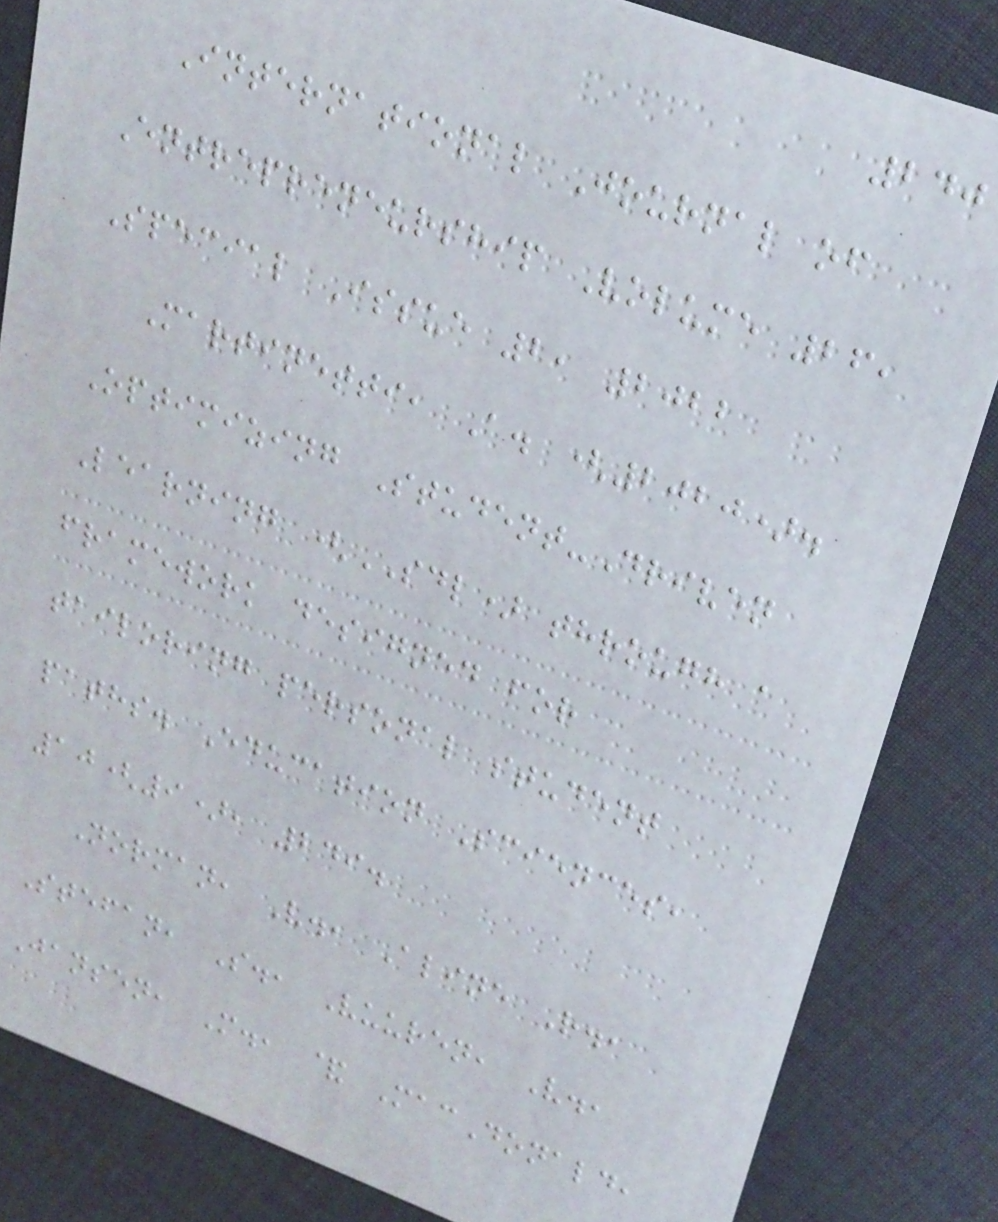240
International Journal of
Entrepreneurship Volume 26,
Special Issue 2, 2022
Martinetti, A. (2020).
Optimizing Student-Driven
Learning (SDL) through a
framework designed for
tailoring personal student
paths. Education Sciences,
10(9), 249.
Norman, V., Aline R.,
Stefan, S., Vuuren, V.,
Jansen, M., & MacDonald,
